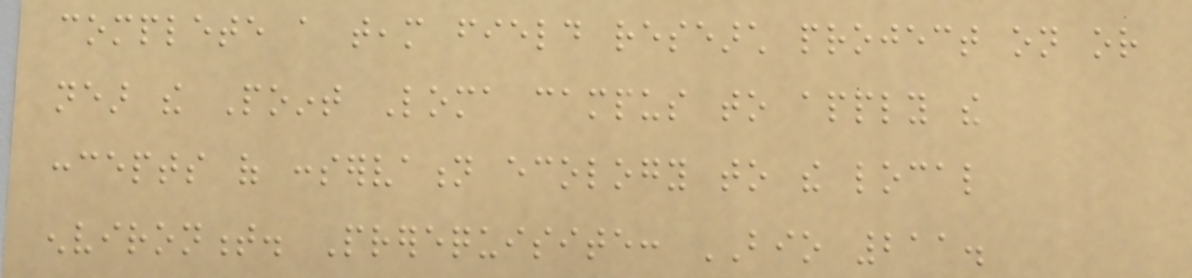complete a team field research project on or
near the Point Loma campus to apply the
concepts of conservation ecology to the local
environment. Prerequisite: BIO 211.
